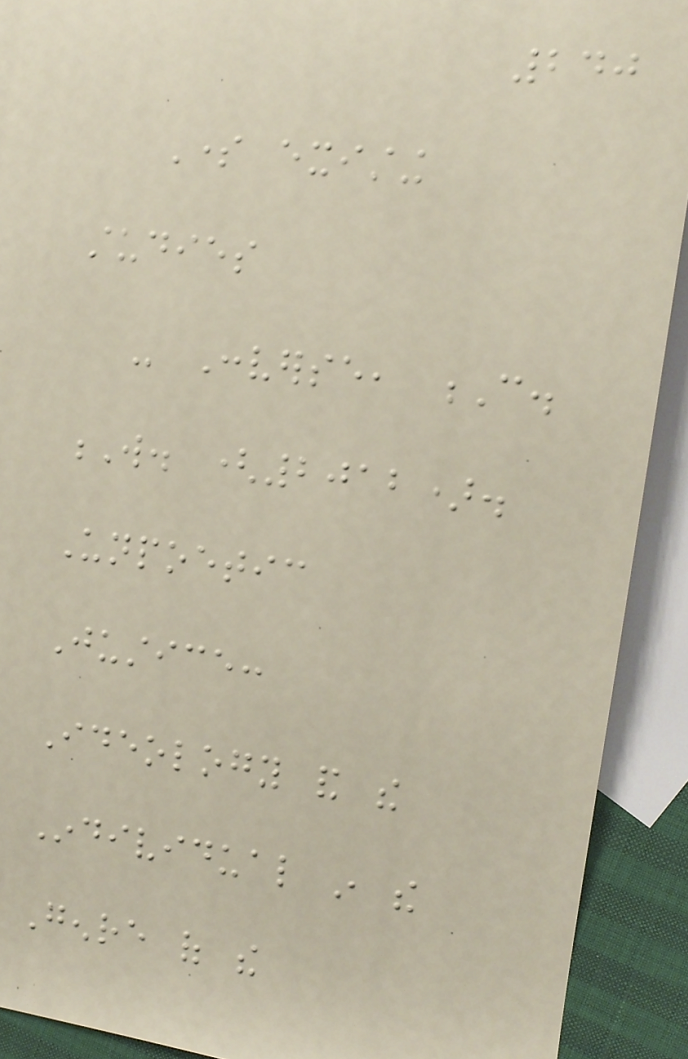240
Some existing
studies
- Converse, C.
W. (2012).
Unpoetic
Justice:
Ideology and the
Individual in the
Genre of the
